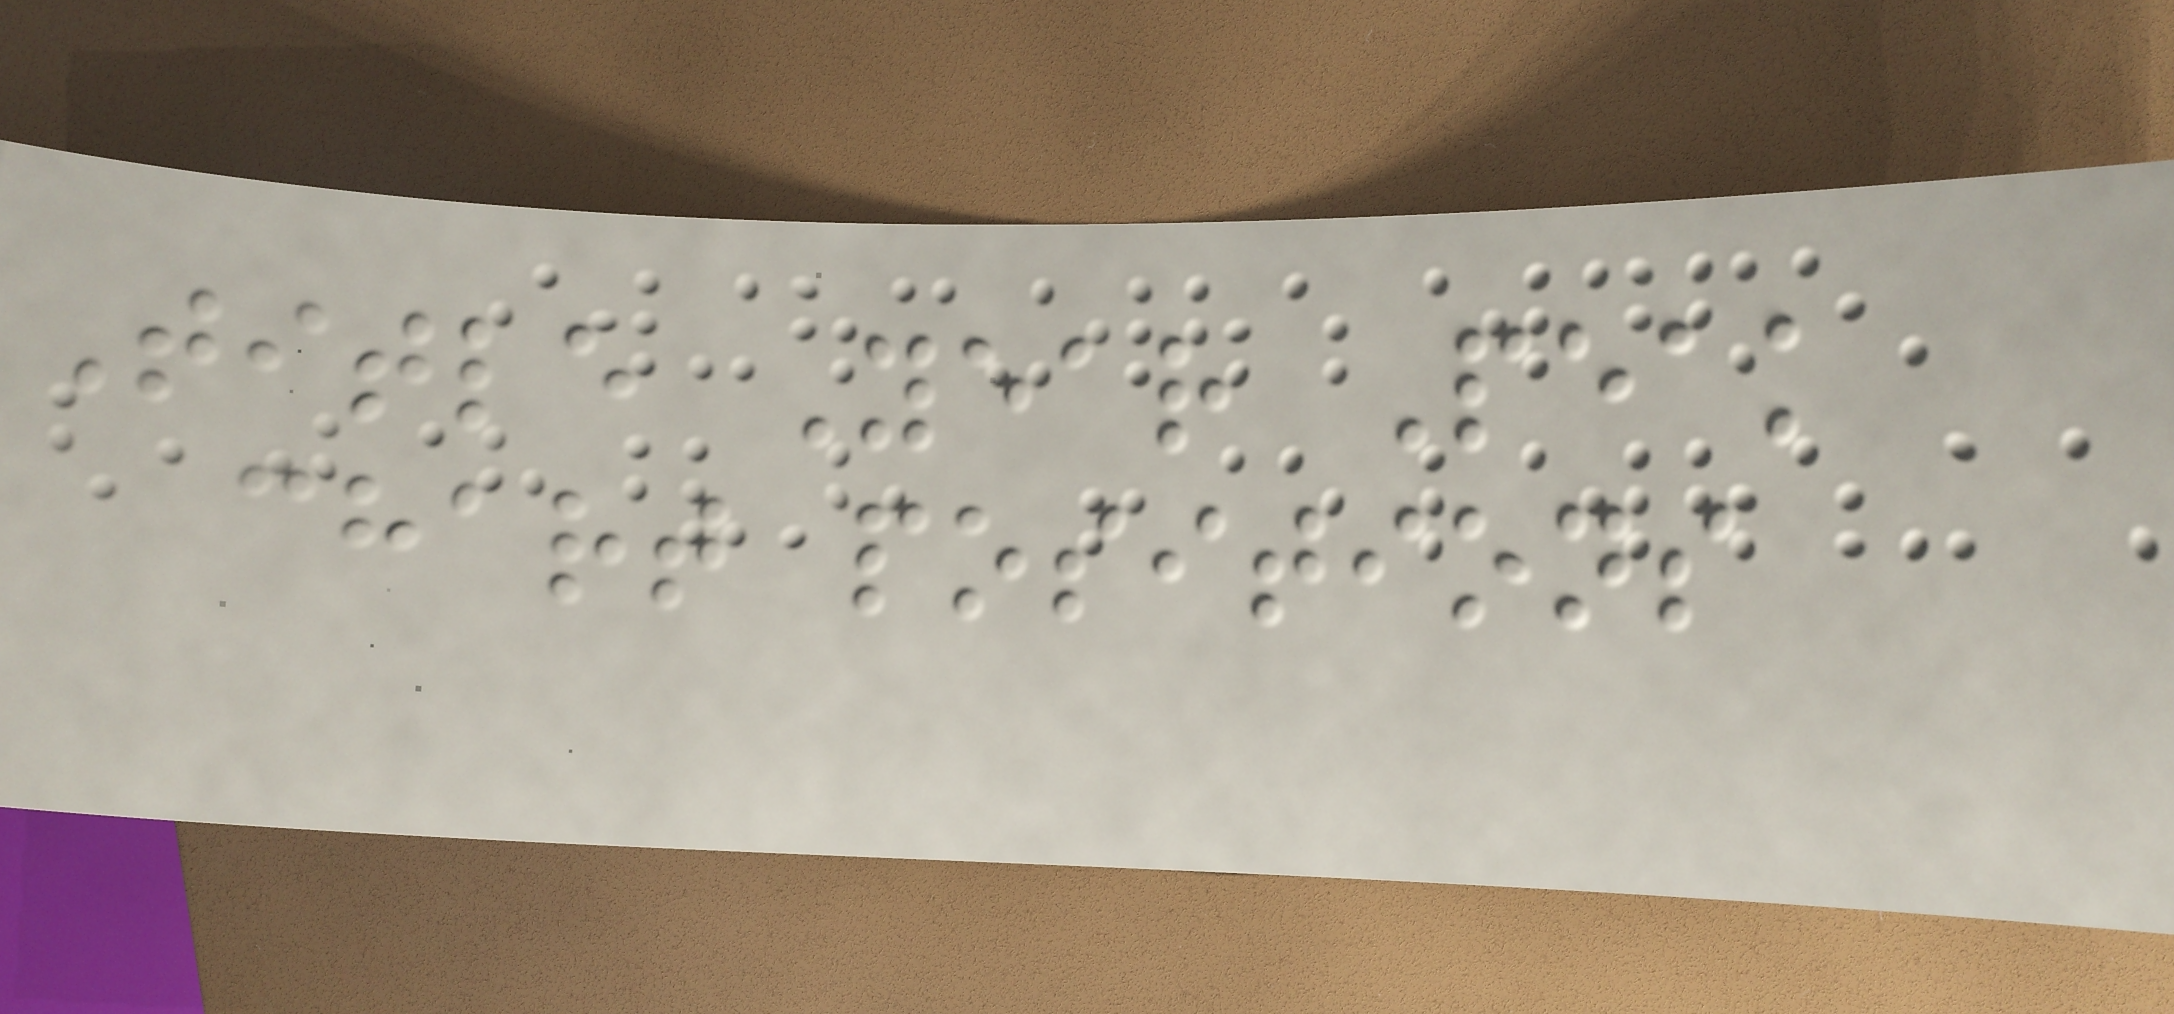Title Year Peak
chart positions
